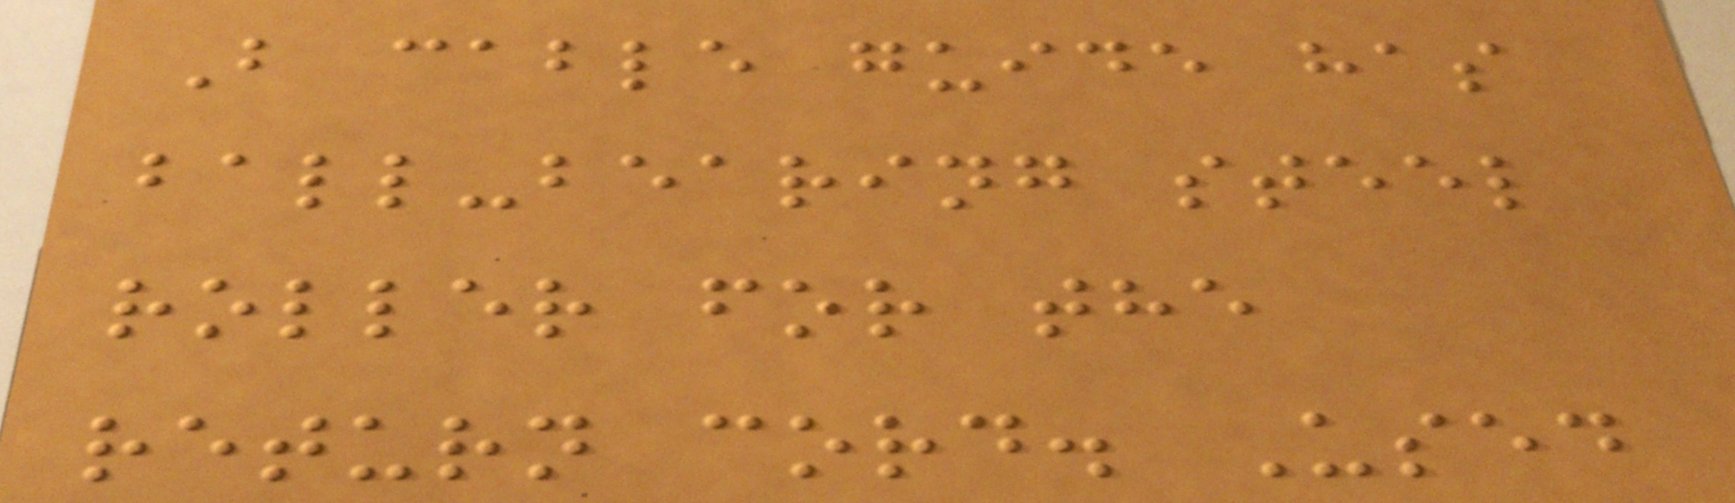B cable guide has
ball-bearing steel
roller for the
return cord. Used
